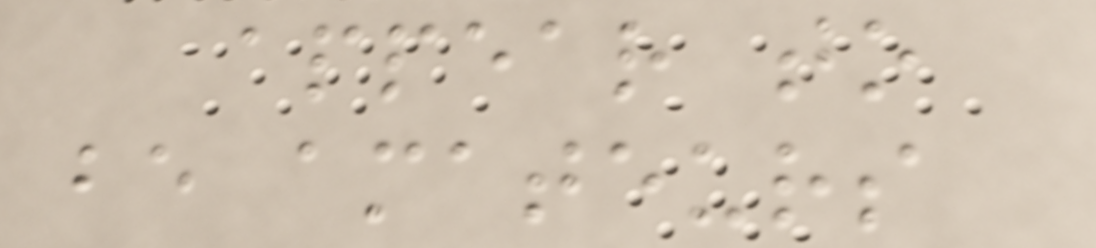appear to
be amateurs
